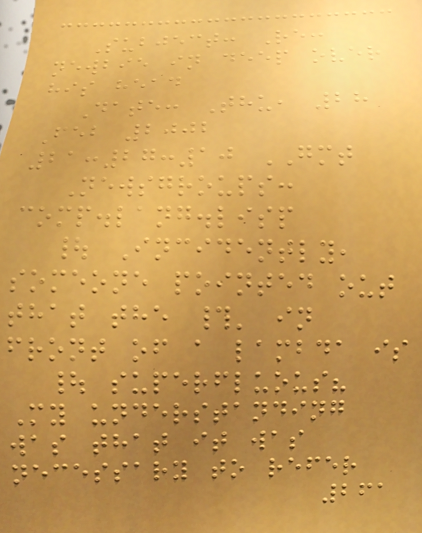Subject: Re:
newbie in deep over
his head
Date: Thu, 28
Feb 2002
21:27:10 GMT
Newsgroups:
comp.lang.lisp
| Incidently,
someone pointed out
that the #' in
front of a lambda is
| superfluous?
My understanding
was that it was
necessary to refer
261
